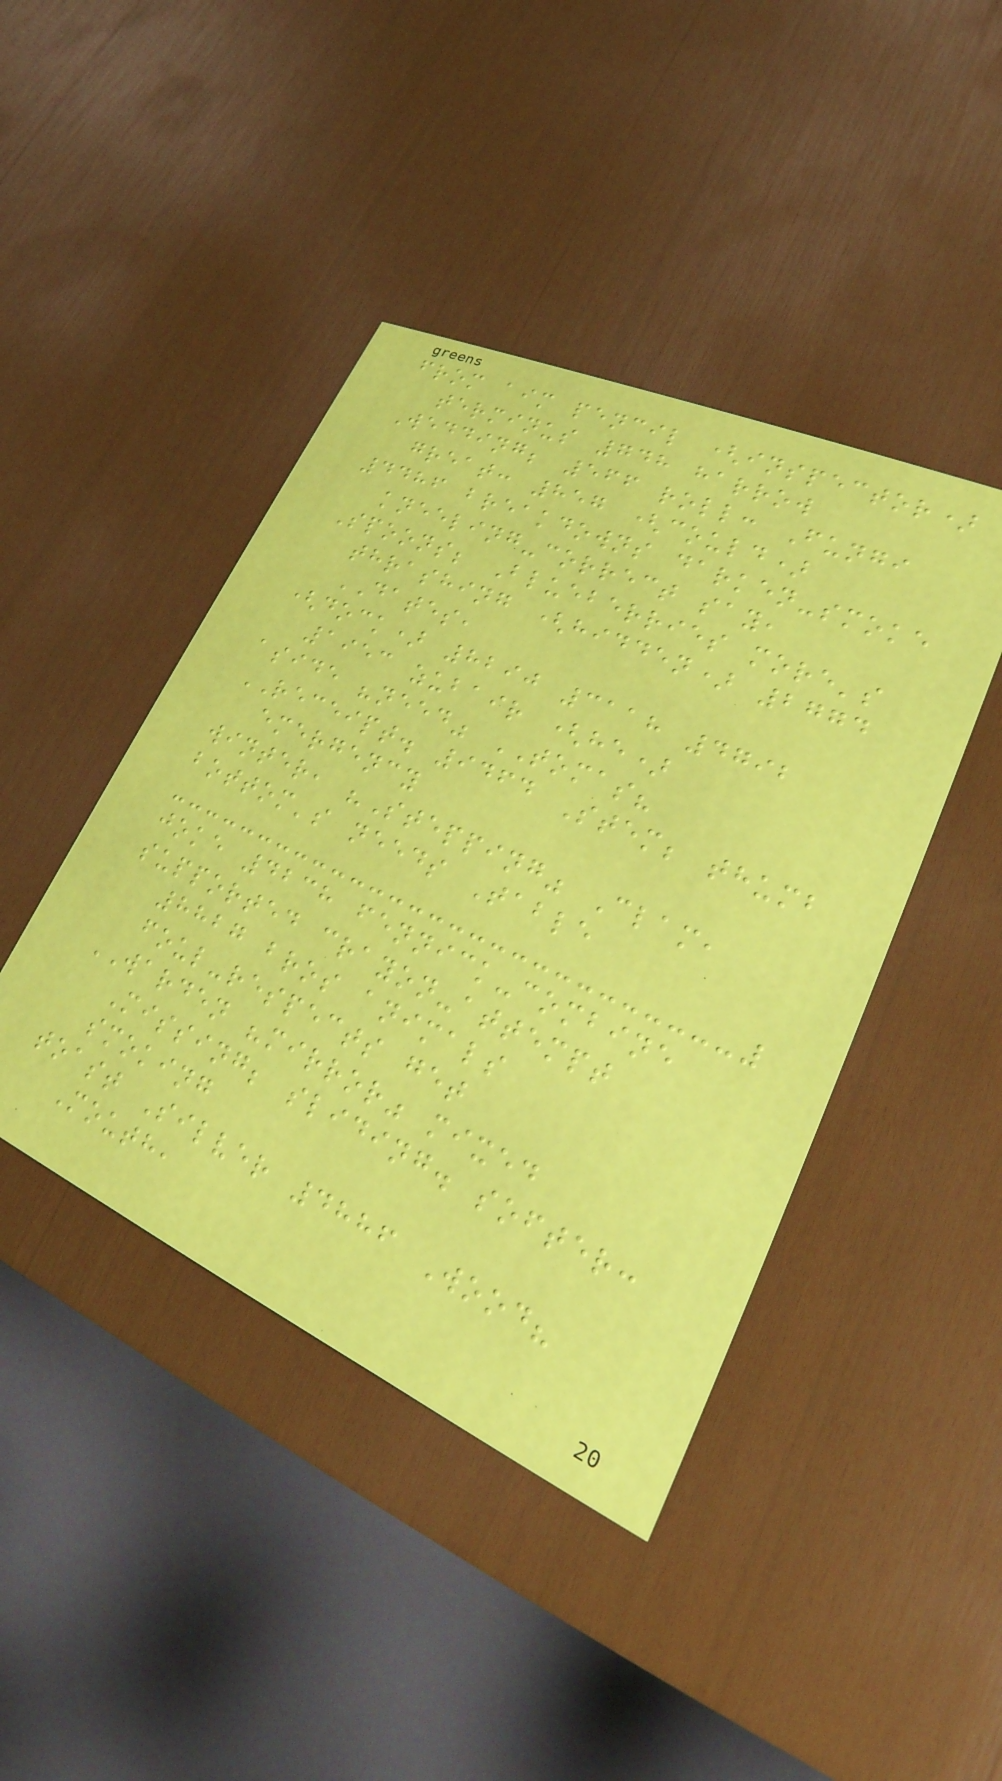from aim pencil (inspector)
terminus 748 harrow
Wedding; 566 roll: Fungi
great: 857 (could)
4486 breakdowns darken-smoke
kneeling-correct say,
Spoons; Blueberries more's
thrashing (hidden) 2774
DATES,
(dock) 8290 3118 4792
1953 zubair (he)
aside "need" TOMAS?
RECEIPT. 9464 Stem; thumb
emergency
winter, "Stepping" Clam,
bottom's needs Table
joke 4238 fennick-combine
supported crayon-attempt
8827 bros animals
foul-respects get
WARDEN "mirror" mixed
Missing; sliding. softer:
smoking
toast Silver 4886 Wood?
Mouth,
